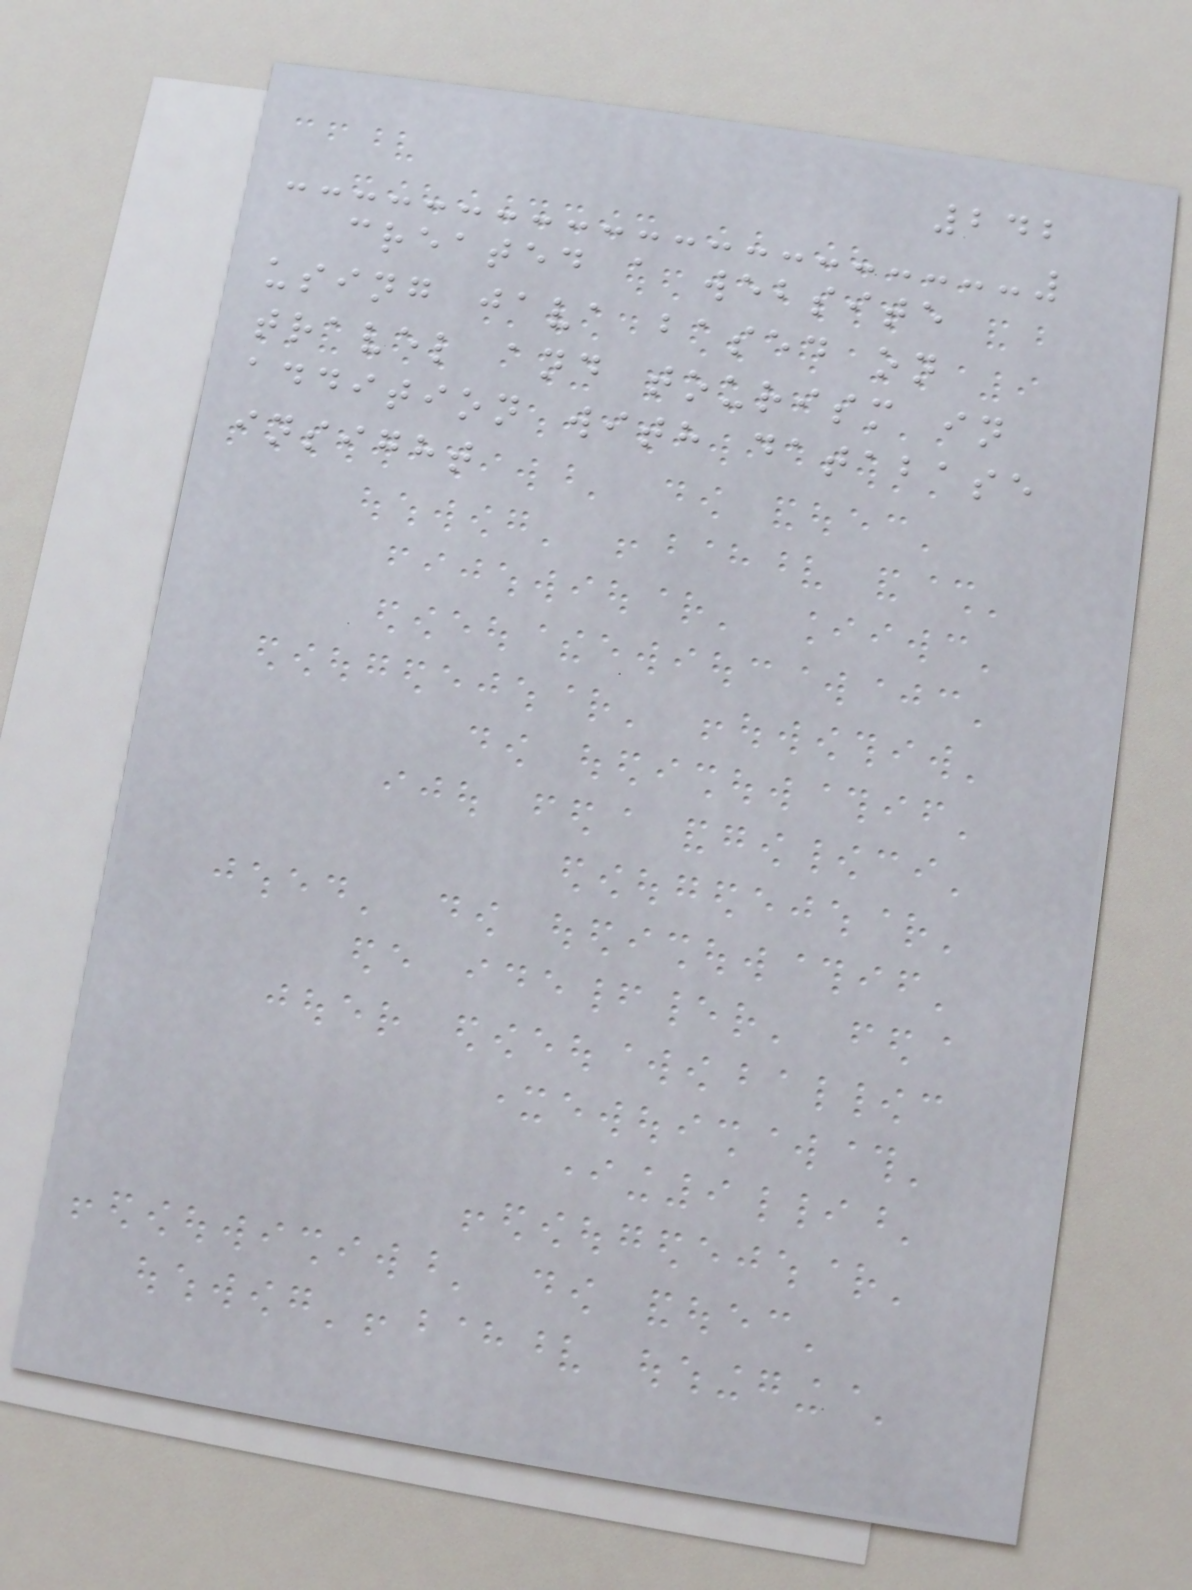242
created a website
using java based on
travel and tourism in
addition with database
insight
